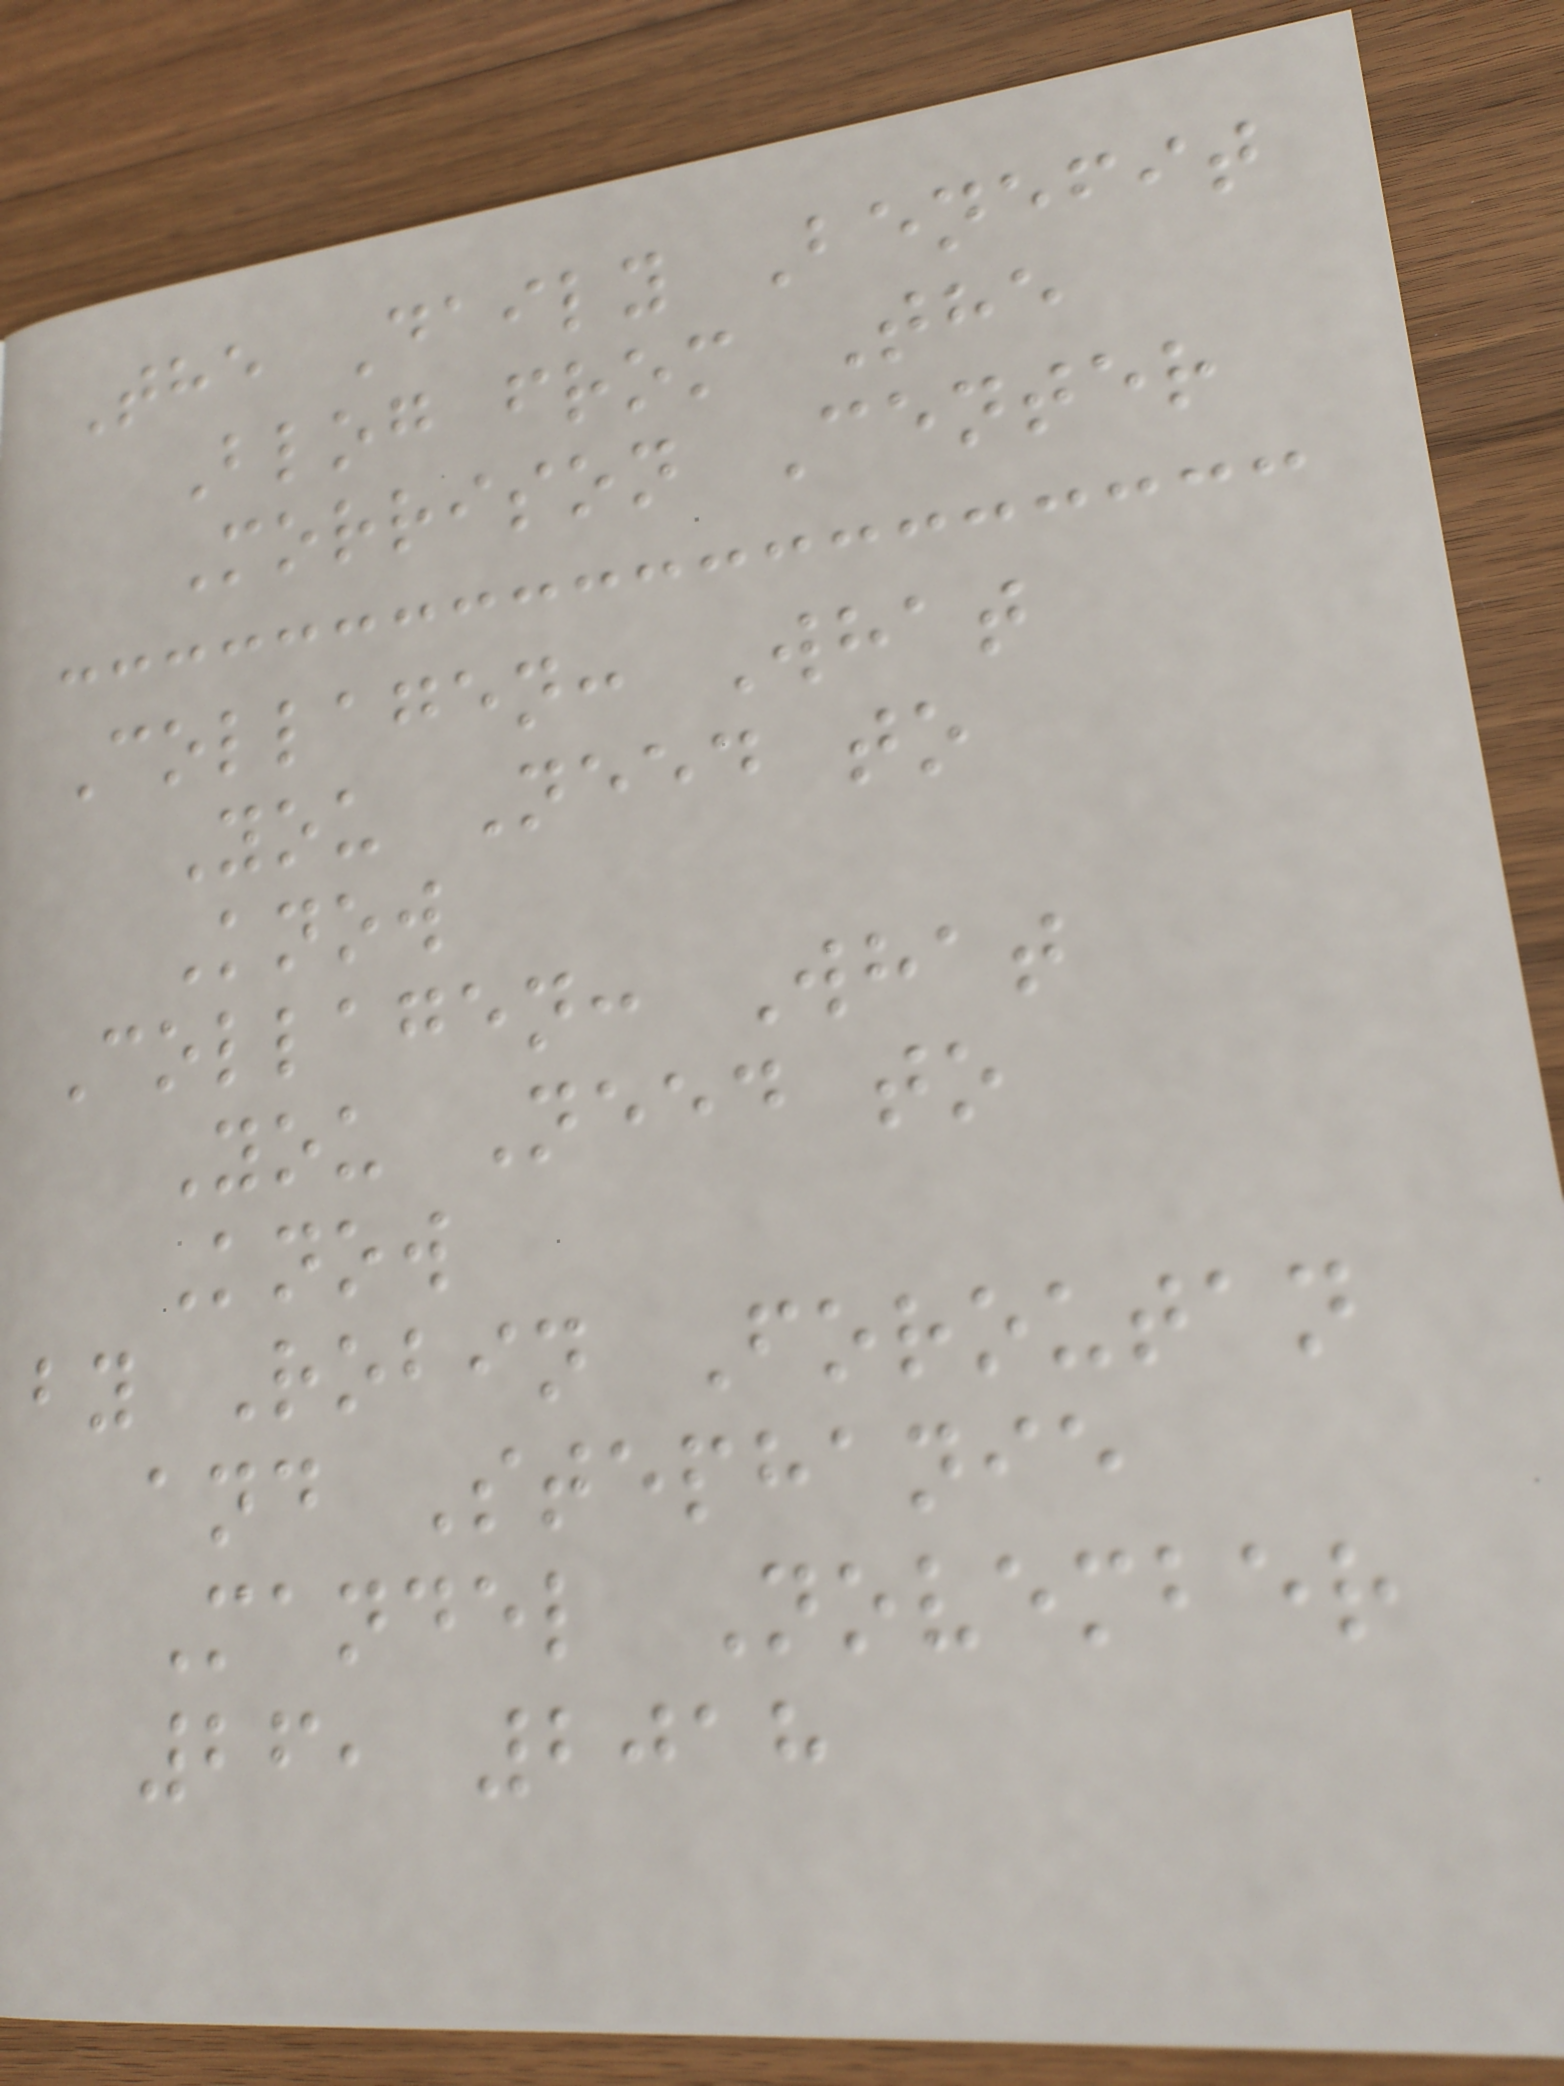The Daily Benefit
Blog from The
Morrison Center
Collagen: What
You Need to
Know
Collagen: What
You Need to
Know
by Robin Foroutan
and Stephanie
Mandel November
26, 2018
